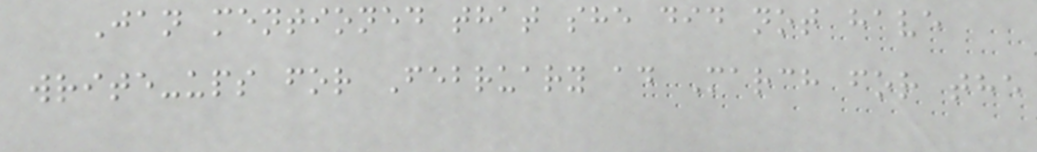Jan mentioned that she did not have
write-ups for February ad March for the
